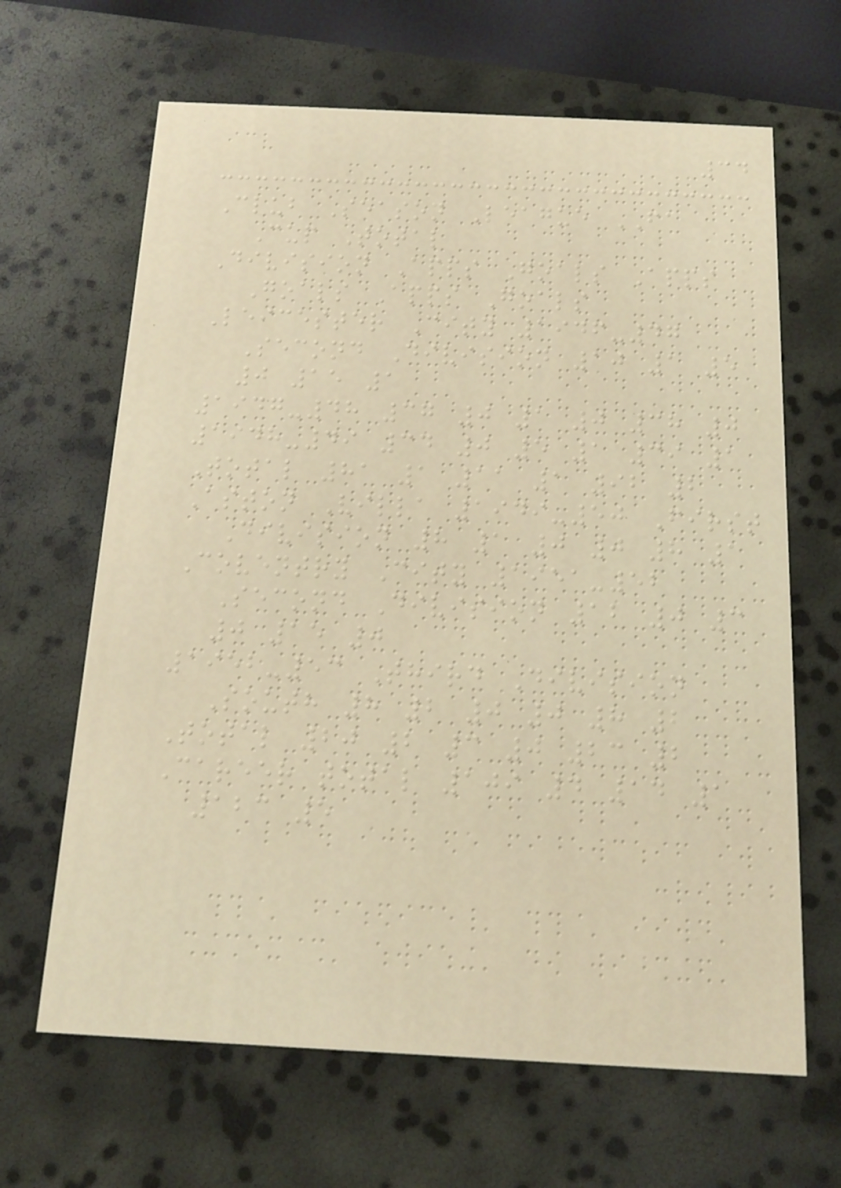34
Club Season League FA
Cup Total
Division Apps Goals Apps
Goals Apps Goals
Leicester City 1946-47
Second Division 10 1 5
0 15 1
1947-48 37 0 1 0 38 0
1948-49 34 0 5 1 39 1
Total 81 1 11 1 92 2
Aston Villa 1949-50 First
Division 8 1 0 0 8 1
Coventry City 1951-52
Second Division 12 0 3
0 15 0
1952-53 Third Division
South 8 2 0 0 8 2
Total 20 2 3 0 23 2
Career total 109 4 14 1
123 5
